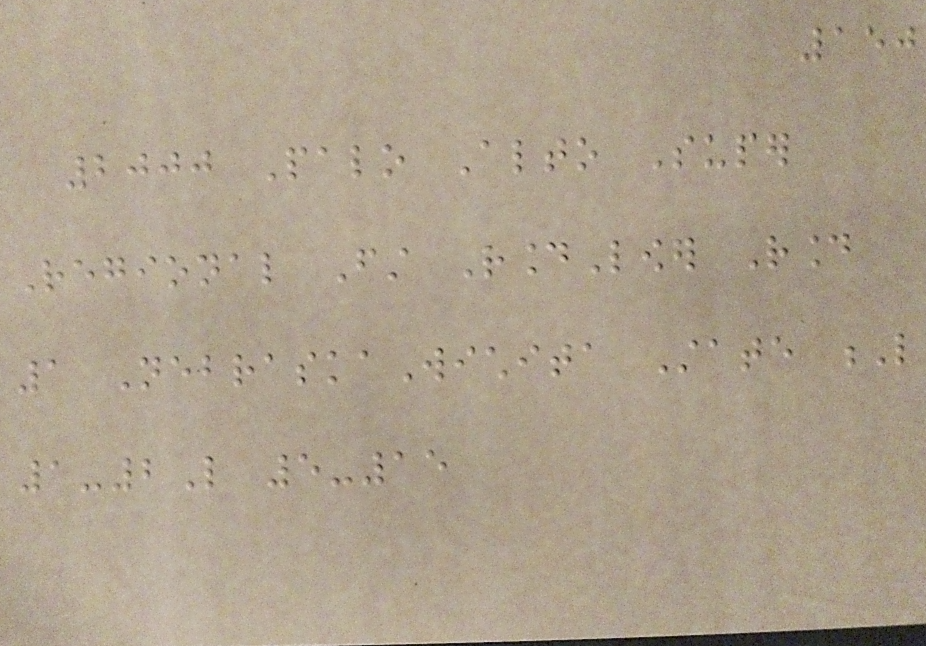150
2000 Palo Alto Super
Regional First RoundLower Round
1 NebraskaWichita State L
1-2L 5-15
